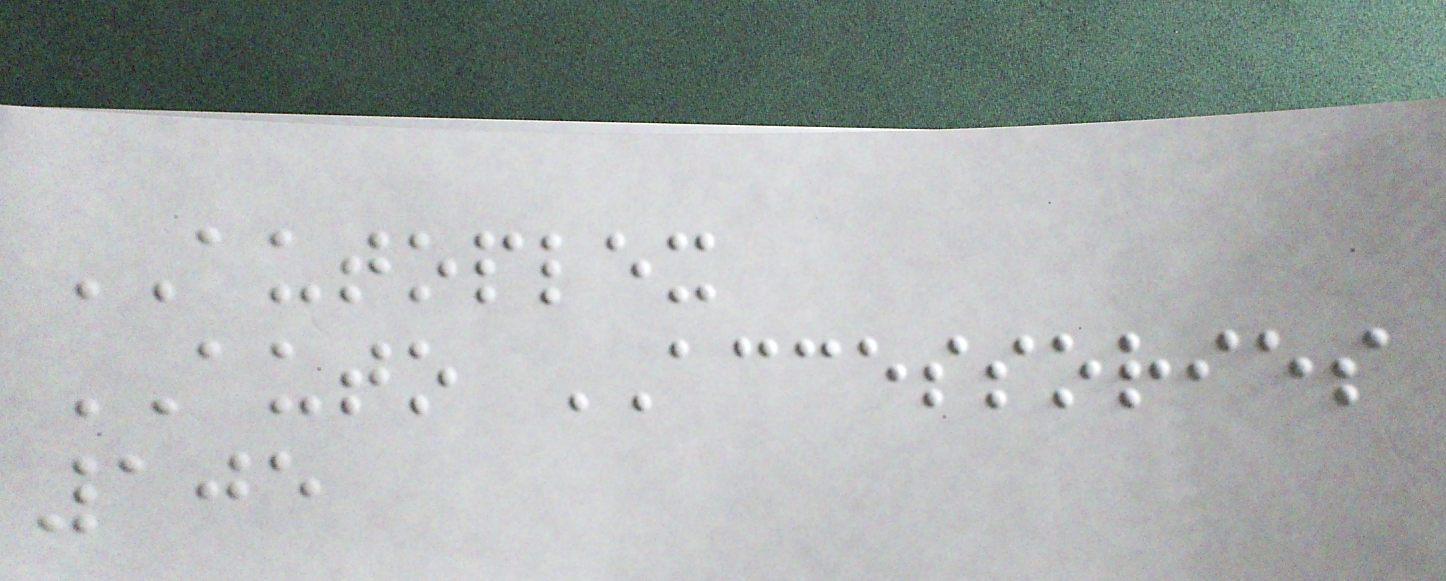AUTOPLEX
AUTO ACCESSORIES
105
